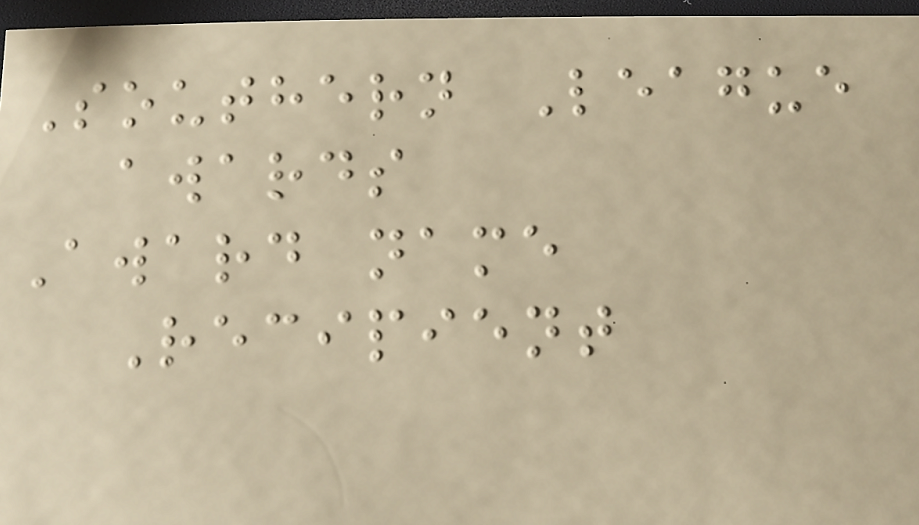Southern League
awards
Award name
Recipient
